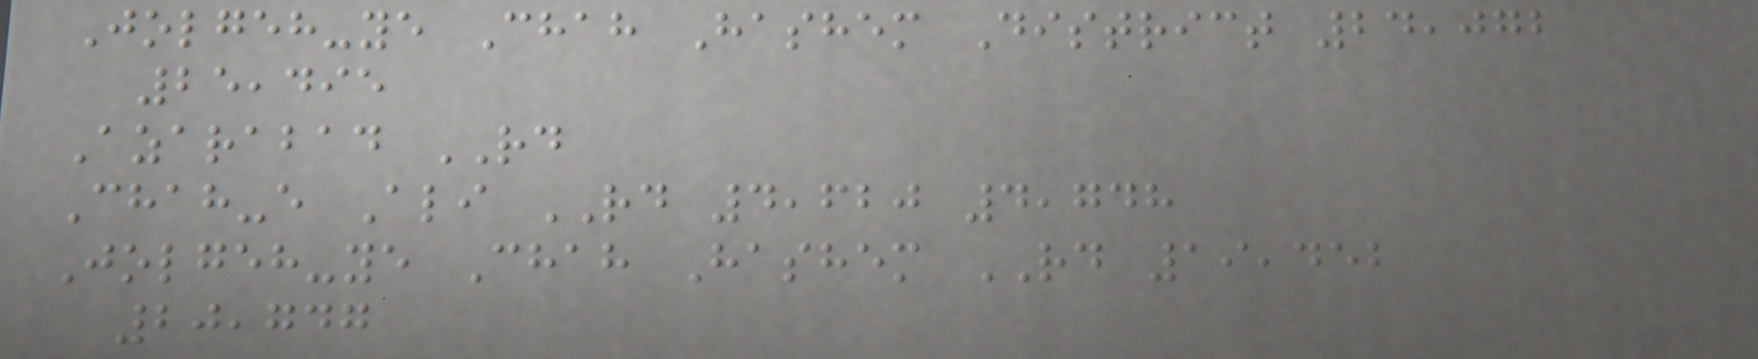Jolgeh-ye Chah Hashem District 24,072
25,495
Azarabad RD
Chah-e Ali RD 4,620 4,748
Jolgeh-ye Chah Hashem RD 19,452
20,747
